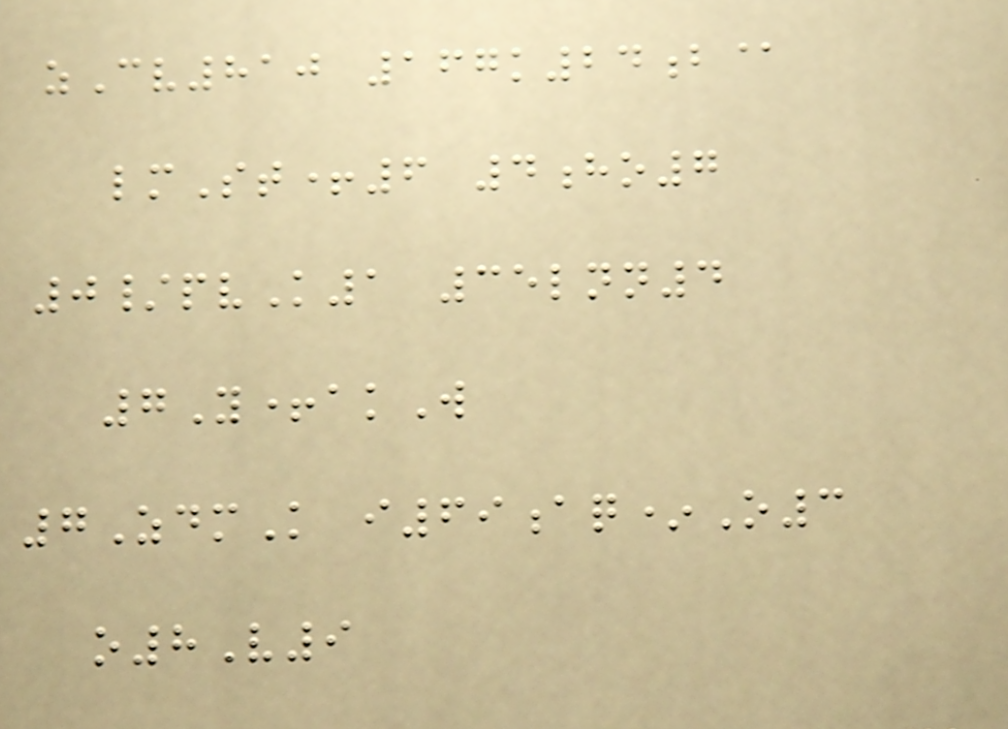zCv810 167k24b@
lmSt+6 4ho7
0/pvK1 35lnn4
7Y+akW
7ZdmK i69aq*O3
o8V9
